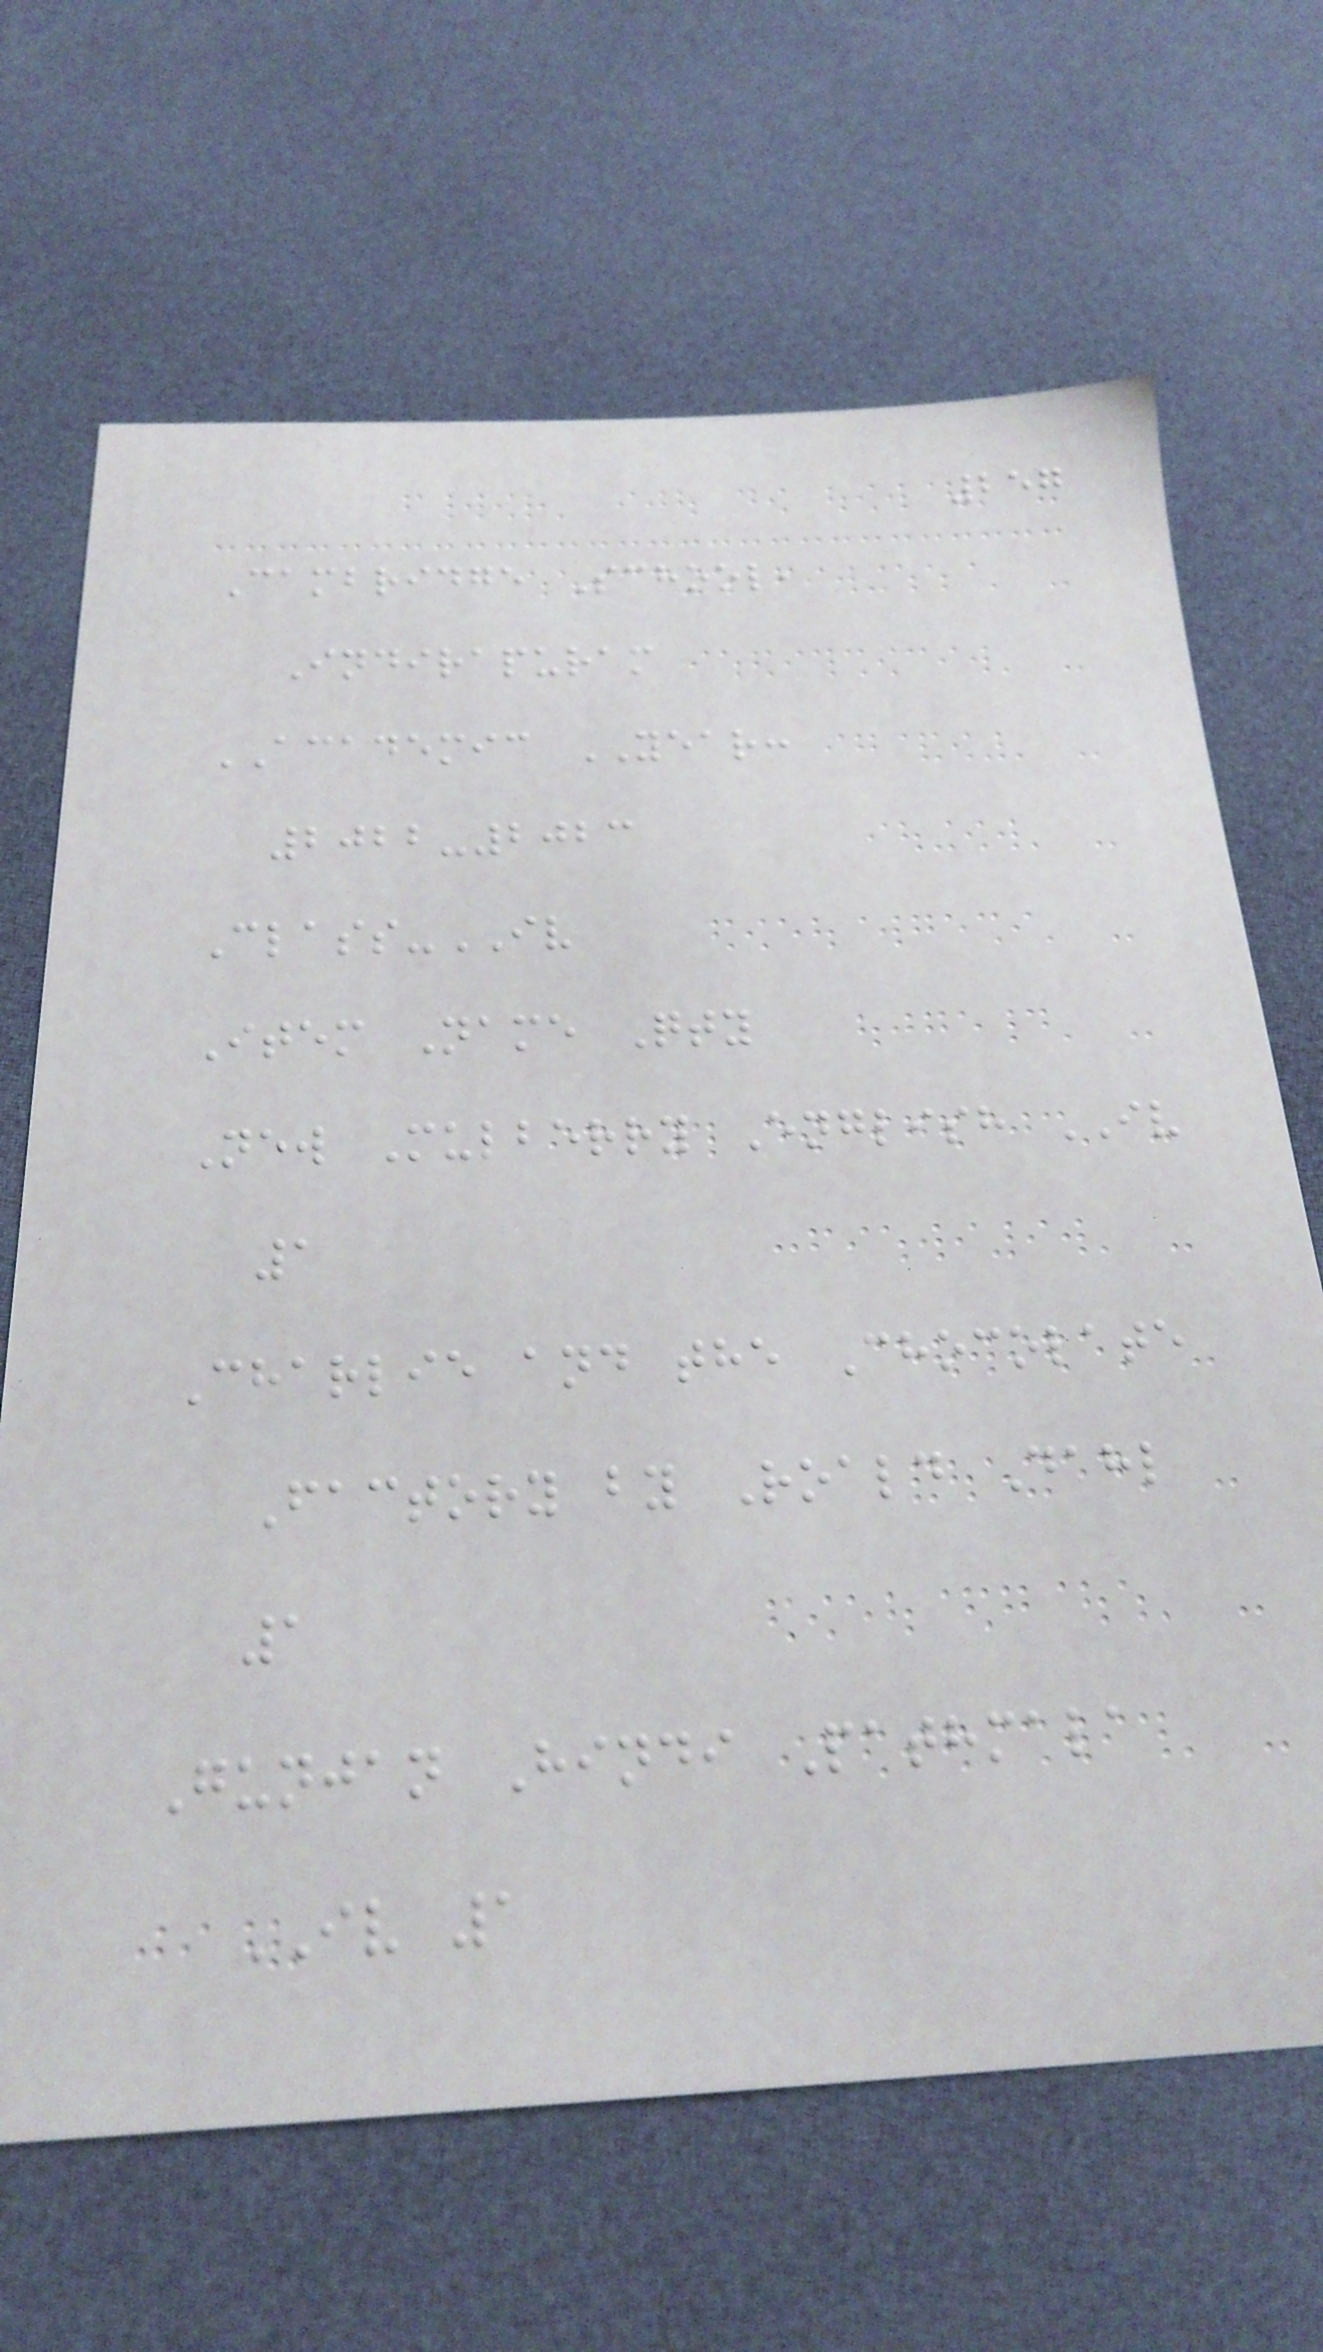257
Cambridge School,
Indirapuram
ACADEMIC YEAR:
2022-2023
Class-IV
Item Name Qty
New Mulberry English IV
1
Charlie and the Chocolate
Factory by Roald Dahl
1
Gunjan Hindi Pathmala
IV 1
